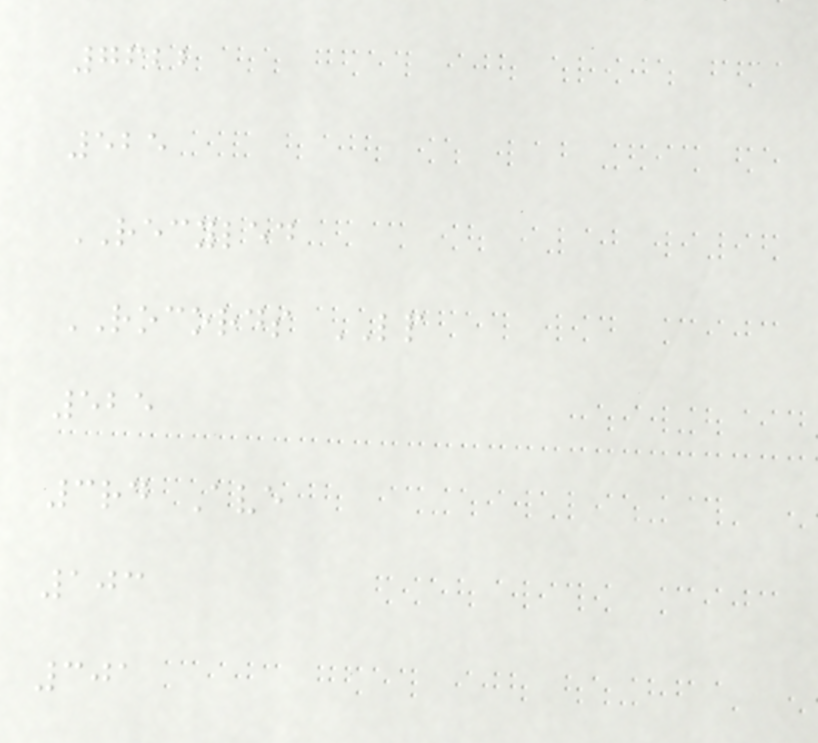7622
525
RECYLED
ROCORDS LP
525
3rd Ave
103
301
